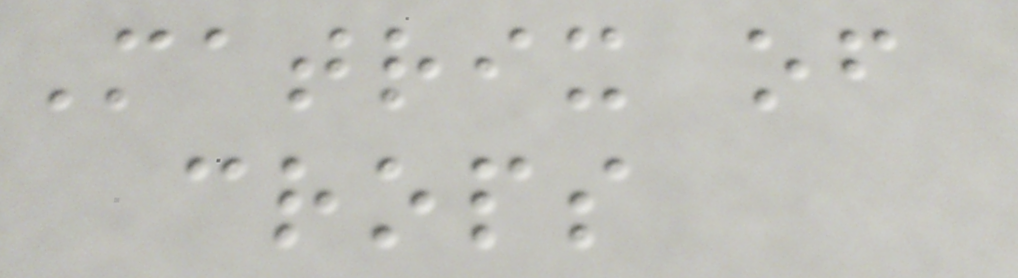Matrix of
crops
